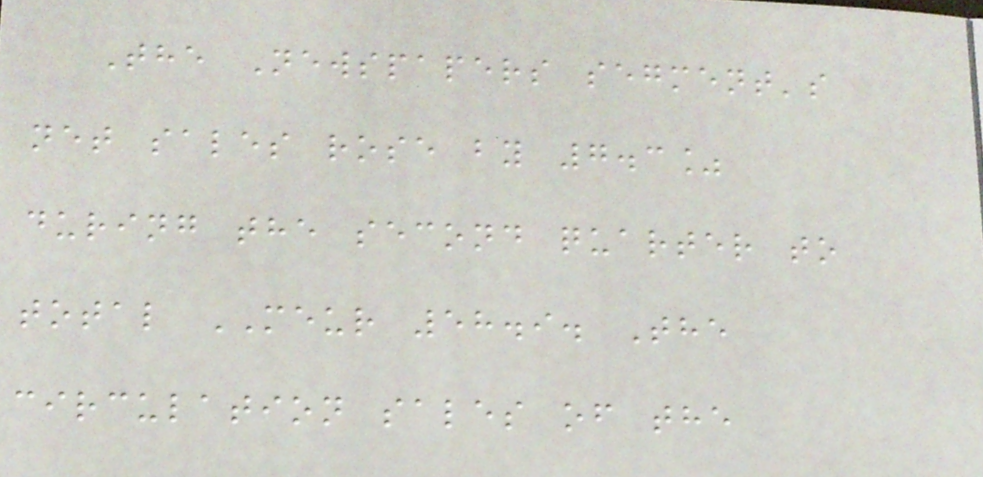The Newspapers segment's
net sales rose by 7.3%
during the second quarter to
total MEUR 58.9. The
circulation sales of the
